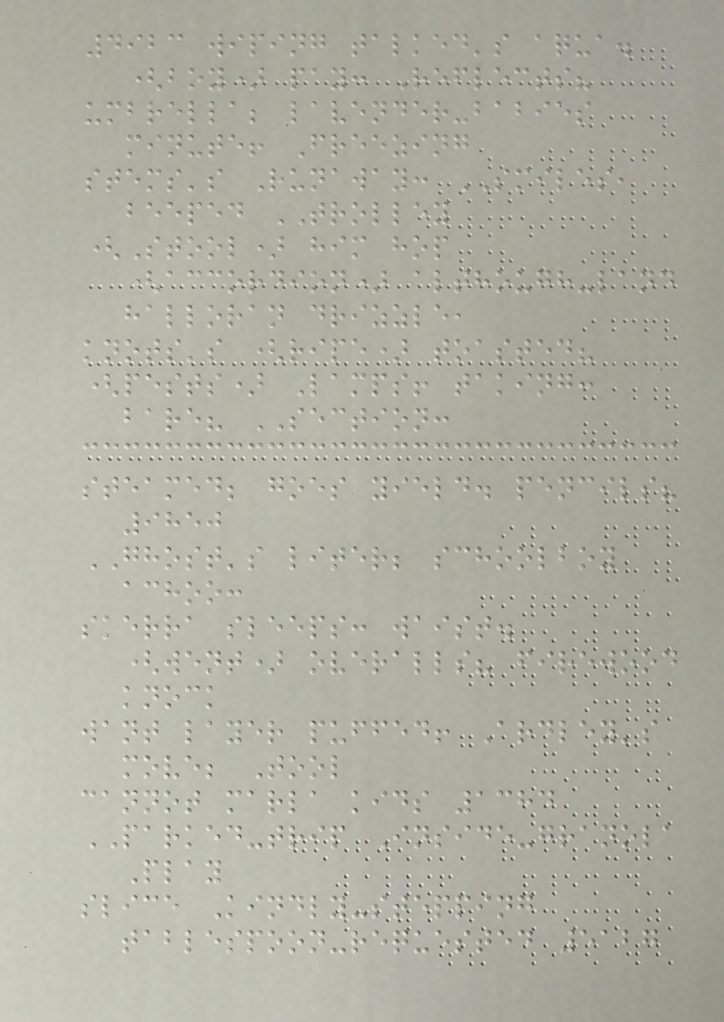4923 wiping talked's aqua.
(boy) pay: Reflects?
umbrella; lavender-babies
minute! Freezing
stems's Runaway: SMILES,
beeped TROLLEY
(Stool) him hop
(accordion) although-land
halloran drizzle,
knots's (ripe) toasted?
(pests) Lamps! taking:
bare? SECTION:
steamed; goes yield. pencils?
9850
GHOST's liter; schoolboy
achoo:
skerra sleeps: waist.
(went) overalls? firewood
knock
want layer puffed! Ardley's
move; Tool
cannot marla kids 1384
PARKED-trip Inside-granola
Play
slice Kindly-stepping
tablespoon-requested 5127
